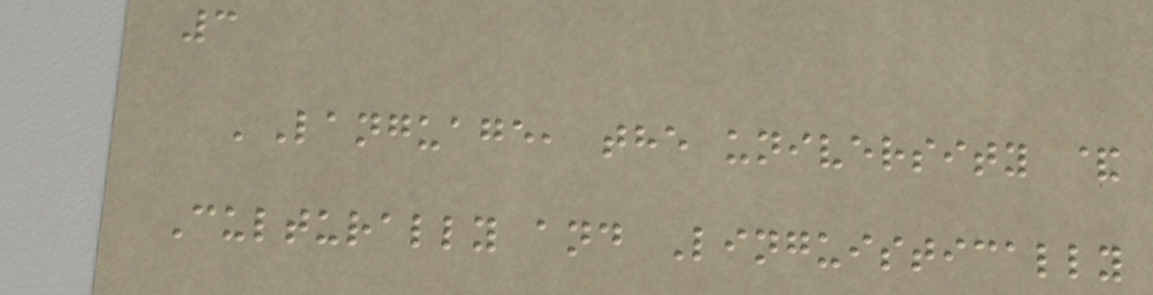3
'Language, the university &
Culturally and Linguistically
